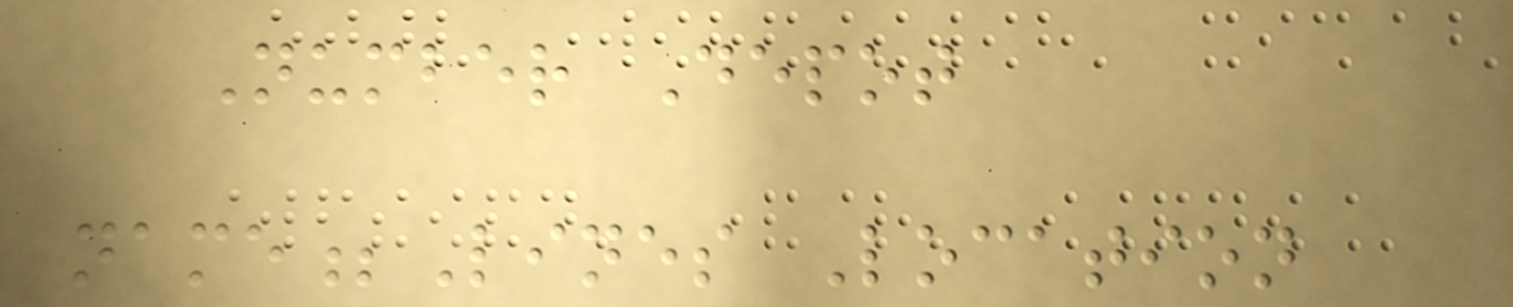Number Depot
name;Lines Location
